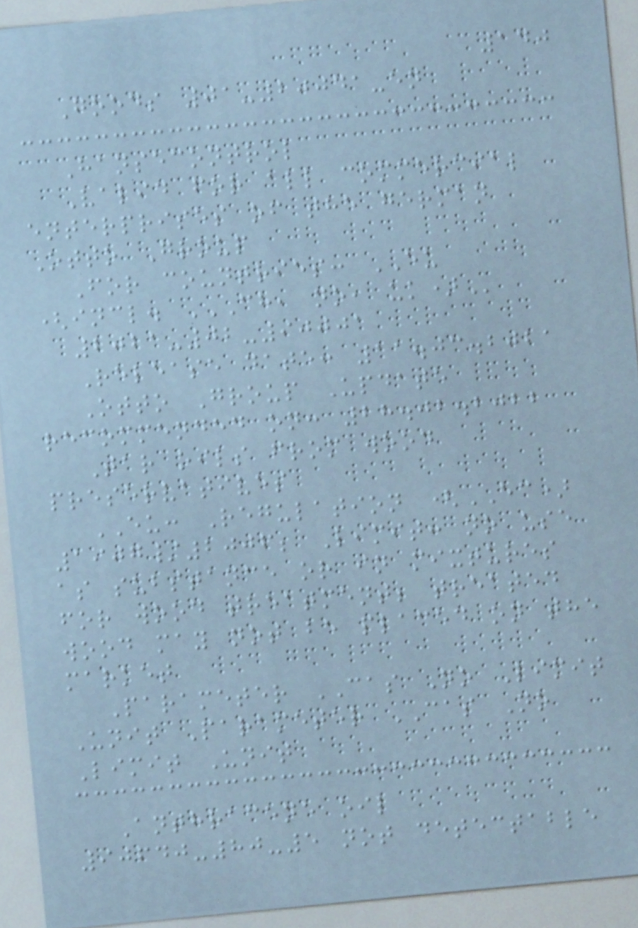140
Goods 01-20041-en
Hansecontrol
Valid for all commercial
enterprises of the german
Otto Group
For countries: EU
(incl. CH, NO, UK)
2021-02-90001
Release date: 11.03.2021
Otto Group Update
recommended on: 28.02.2022
Tar oils from wood
preservatives
EU: Regulation (EC)
1907/2006; Limit: no use
as substance or in mixtures
for wood treatment; treated
wood may not be placed on the
market
Parameter CAS No Limit
Unit Parameter CAS No
Limit Unit
Anthracene oil
90640-80-5 not detectable
